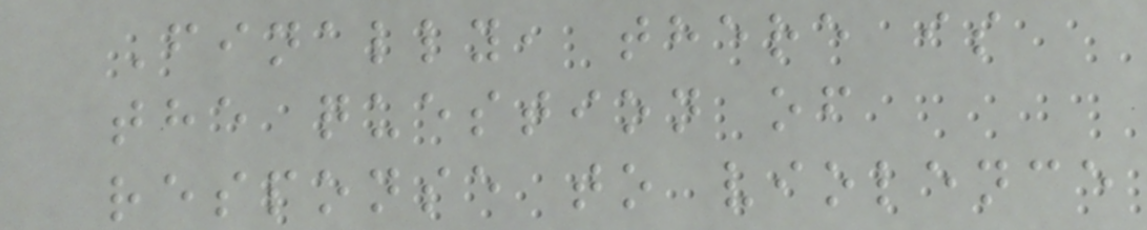Finally, there is
the question of
response to violence
